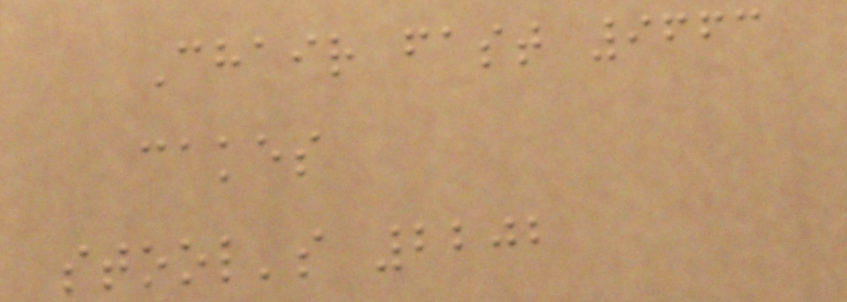Chair fast 9663
cakes
stool's 2202
